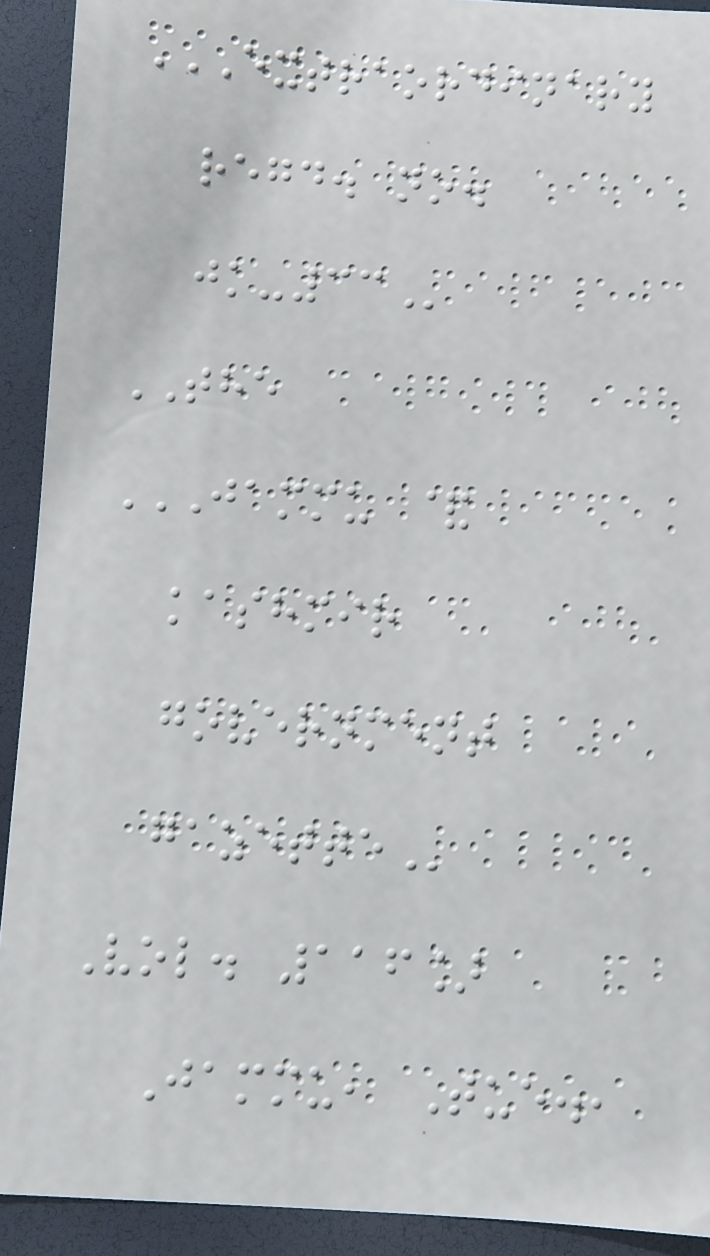EXTRAORDINARY
REGD. NO.
JK-33
THE
JAMMU &
KASHMIR
GOVERNMENT
GAZETTE
Vol. 116]
Jammu, Tue.,
